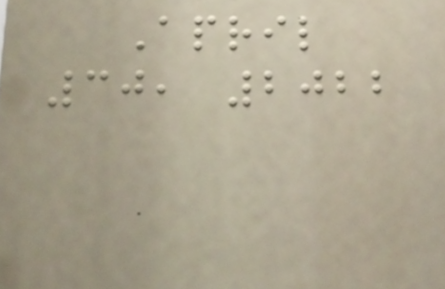April
30, 2022
